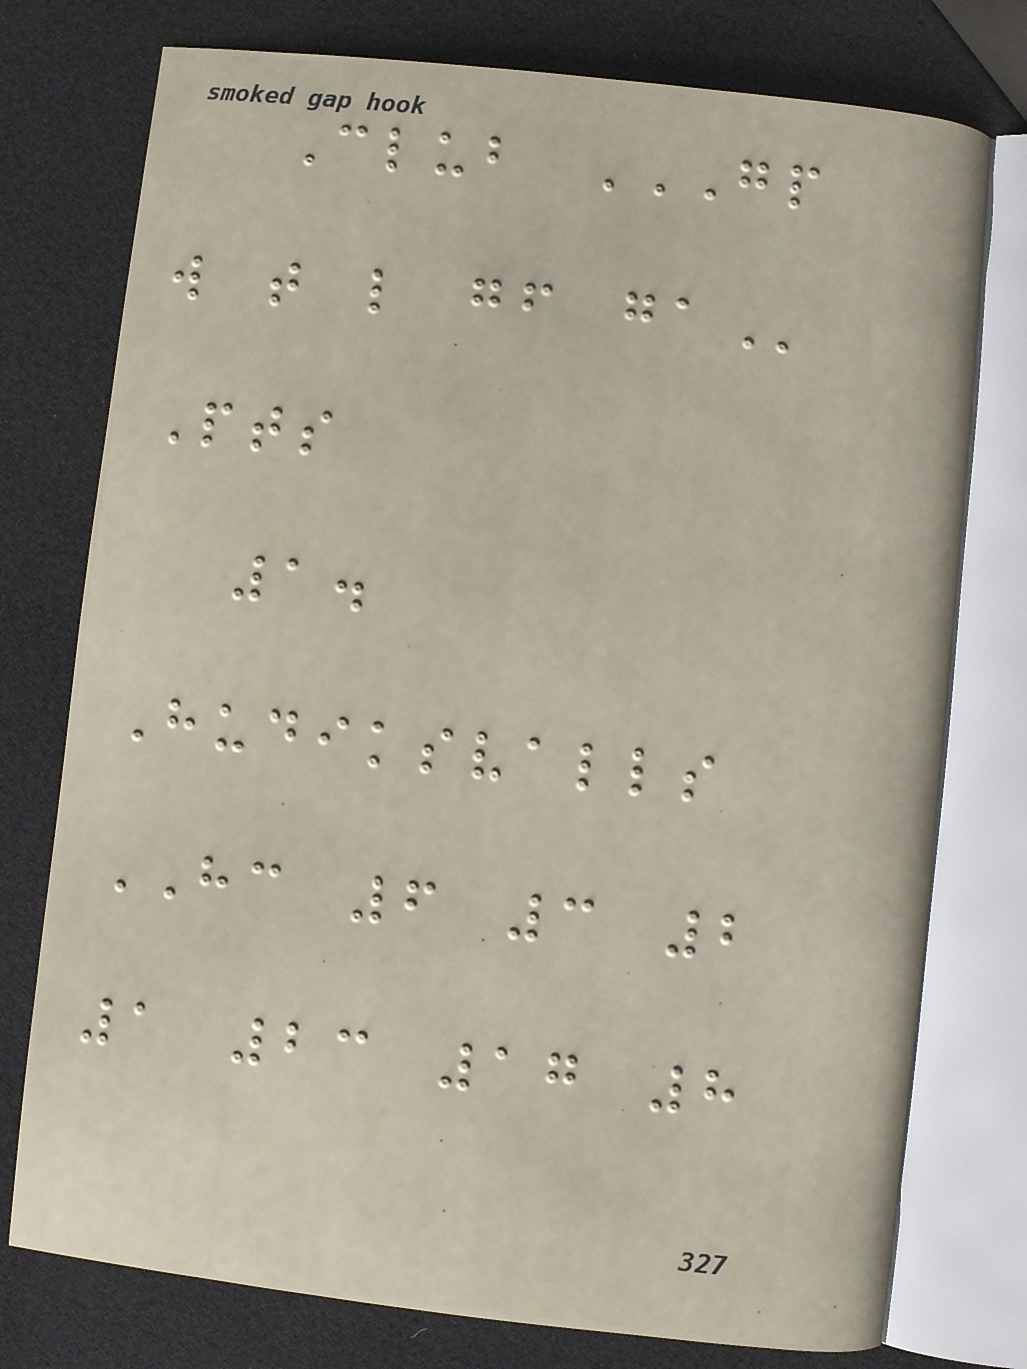Club GP
W T L GF GA
Pts
1.
Hudiksvalls
HC 6 3 2
1 23 17 8
